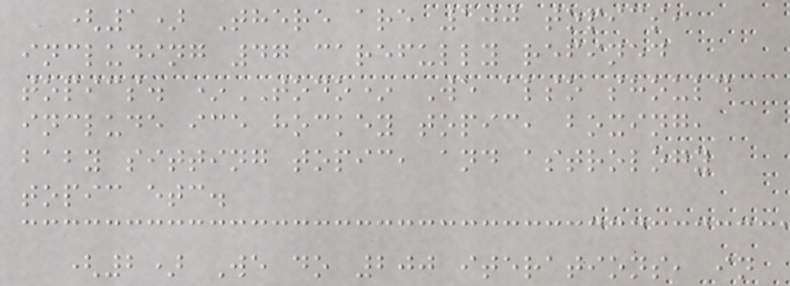(1) There are 100 topics,
including 47 carefully refined
topics. *TODO* We also should
include ice hockey topic, boxing,
baby sitting topic, and astrology
topic etc.
(2) We do 200 iterations, in
